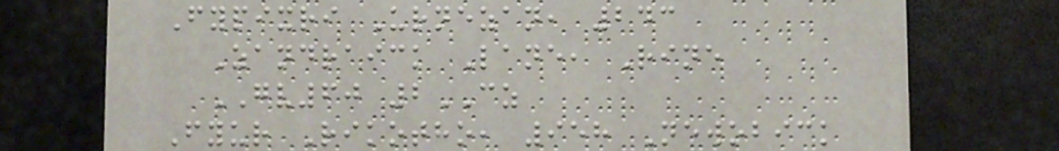Fypixri Urnezan, 243
Zandraick Lane, Rine
GV60 2CZ
Fyur Rikotho, 958 Newobick
